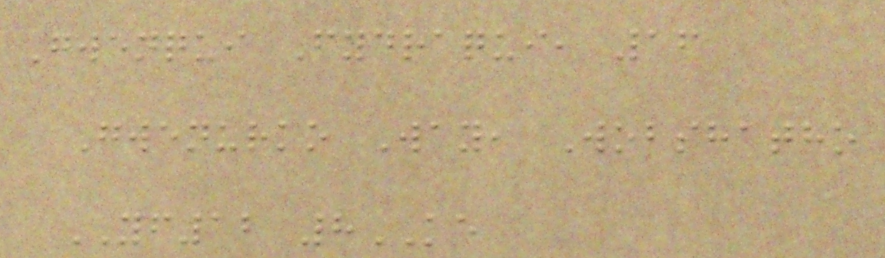Gwenqui Fydraqui, 16
Gwenurko Way, Wobshatho
YF12 8KE
